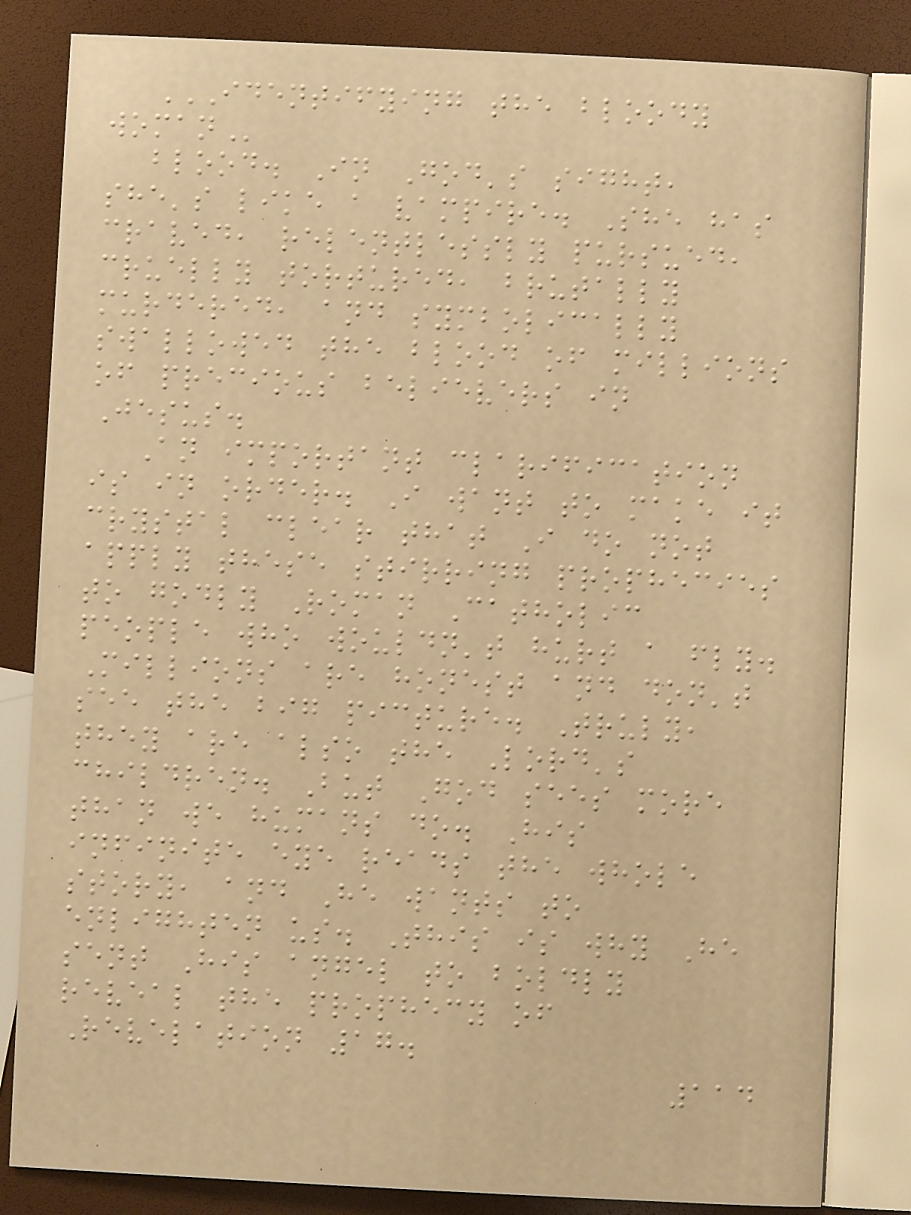IDENTIFYING THE BLOODY
WOMAN
blood. In God's sight,
she's like a vampire. She has
craved, relentlessly pursued,
cruelly tortured, brutally
murdered, and symbolically
swallowed the blood of millions
of precious believers in
Jesus.
An important clarification
is in order. I want to make it
crystal clear that I do not
apply these stirring prophecies
to godly Roman Catholic
people who wouldn't hurt a fly.
Millions are honest and don't
see the big picture. Truly,
they are also the Lord's
children. But God sees more
than we humans do. His
infinite eye reads the whole
story, and He wants to
enlighten us. This is why He
sent His angel to boldly
reveal the prophecy of
Revelation 17.
114
